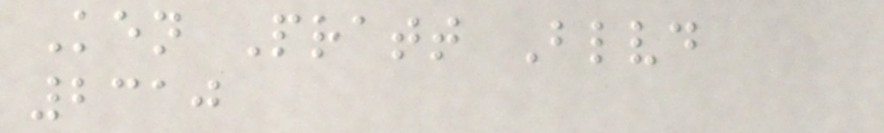Ken Pratt Blvd
2310
